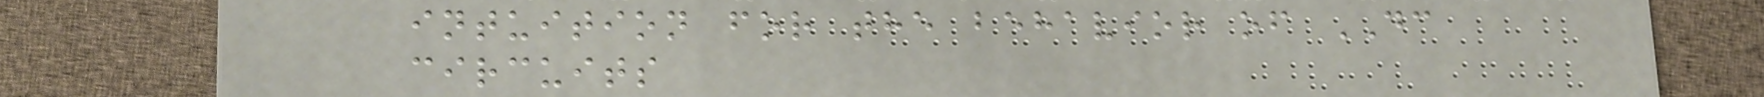intuition for the behavior of DC
circuits
